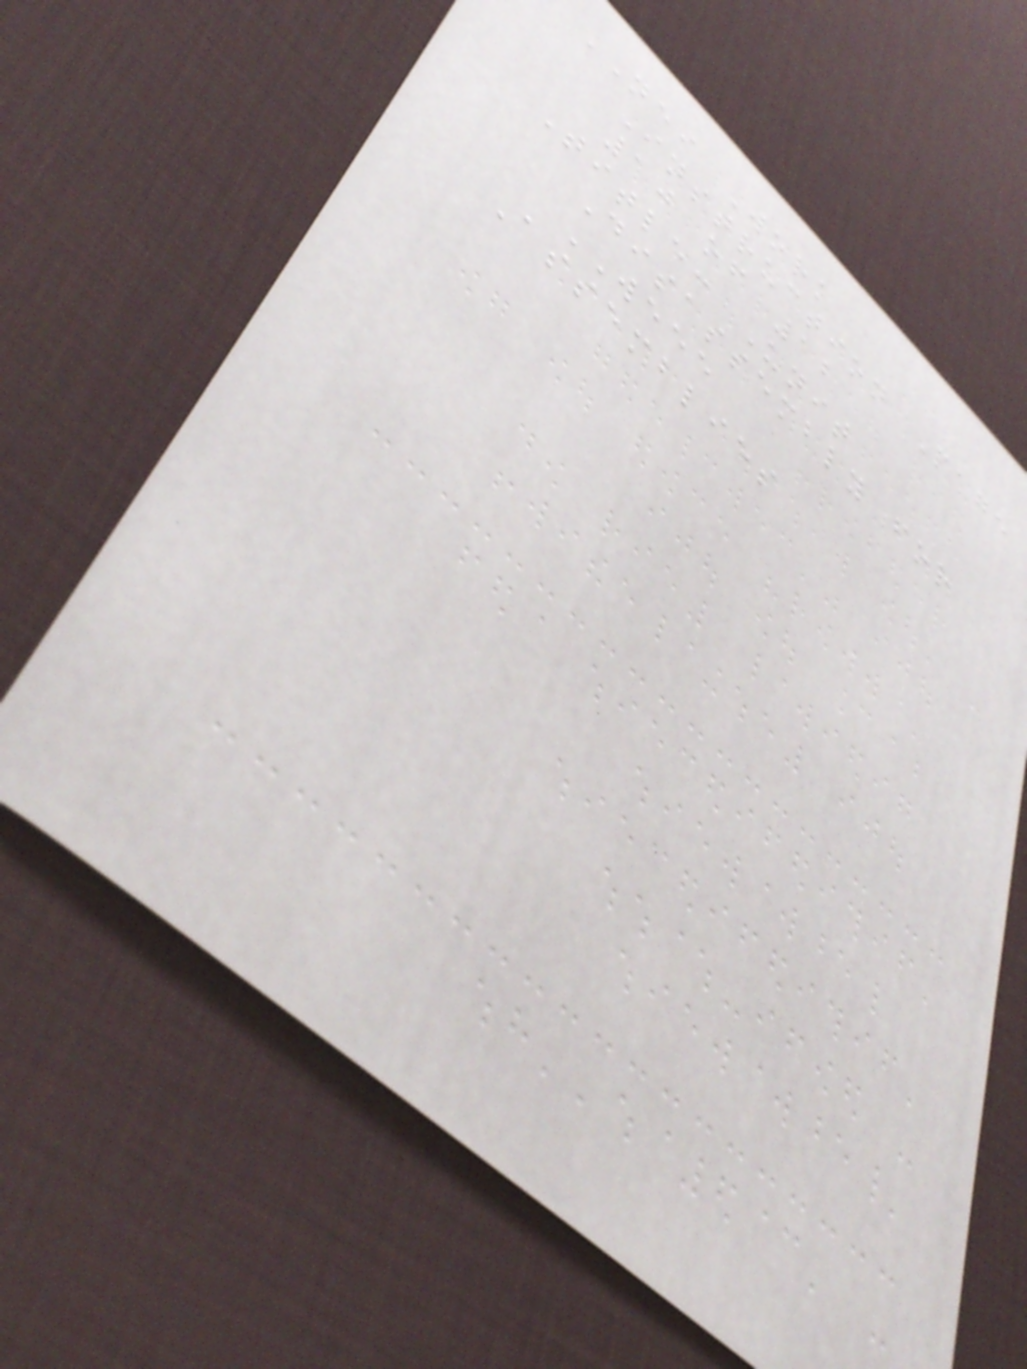NEI Work
Instruction Page
10 of 12
Title: Unit
Disassembly for
WEEE
Assemblies
